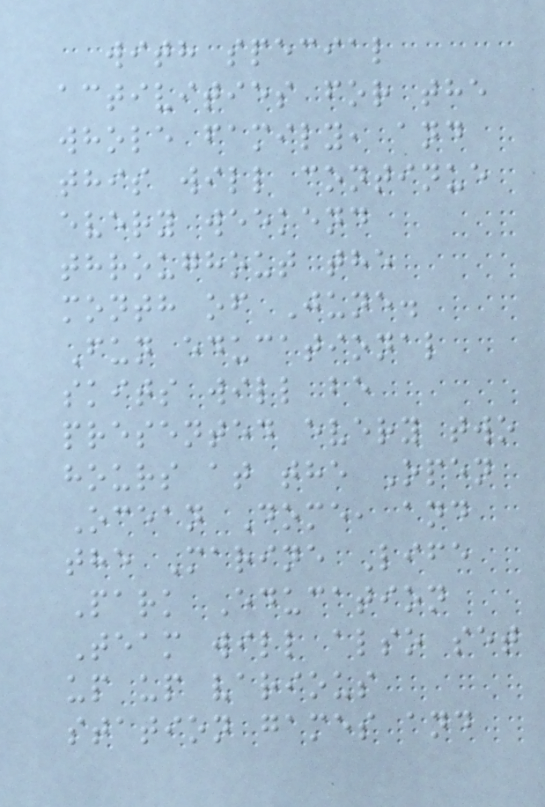with special
activities for the
whole family, and
this will continue
every weekend
throughout the
month of June.
Fun educational
skits will be
presented every two
hours at the Open
Ocean Dome, and
the Marine Life
Park Education
Team will also set
up up various
station games and
